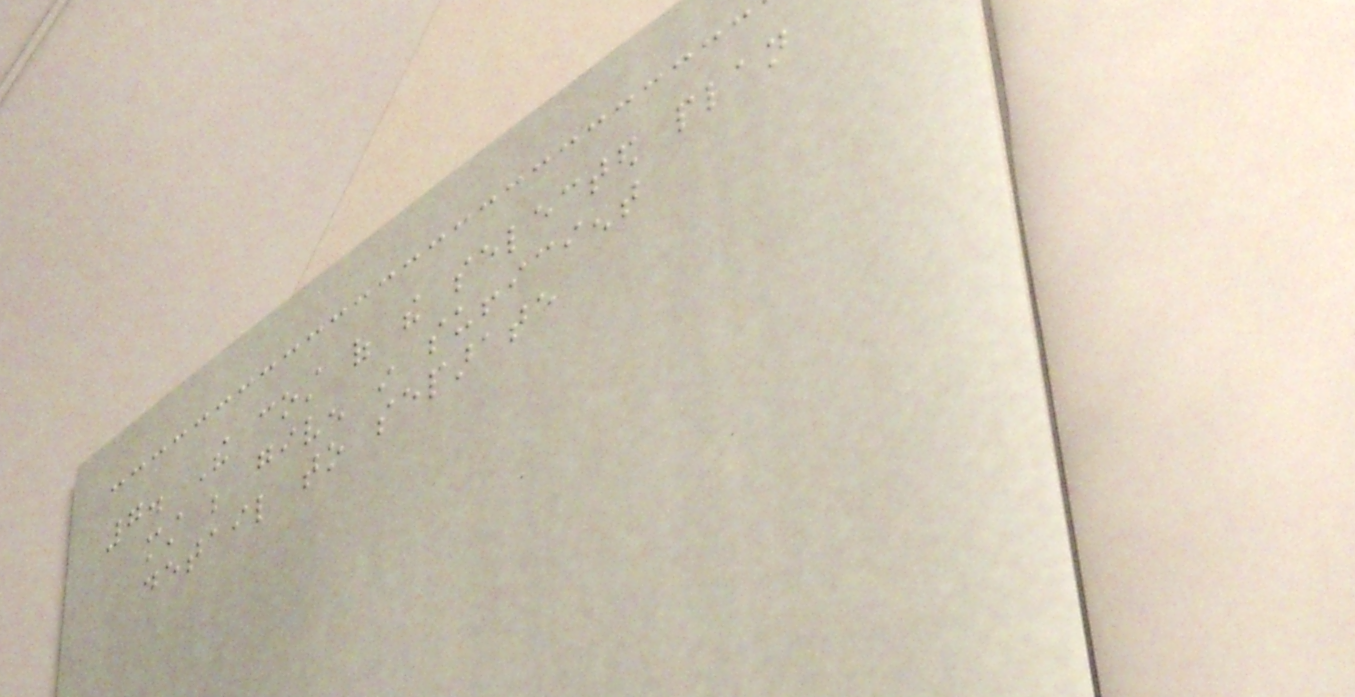7. The cost of the selected plan
must be given in sufficient
detail to separate
